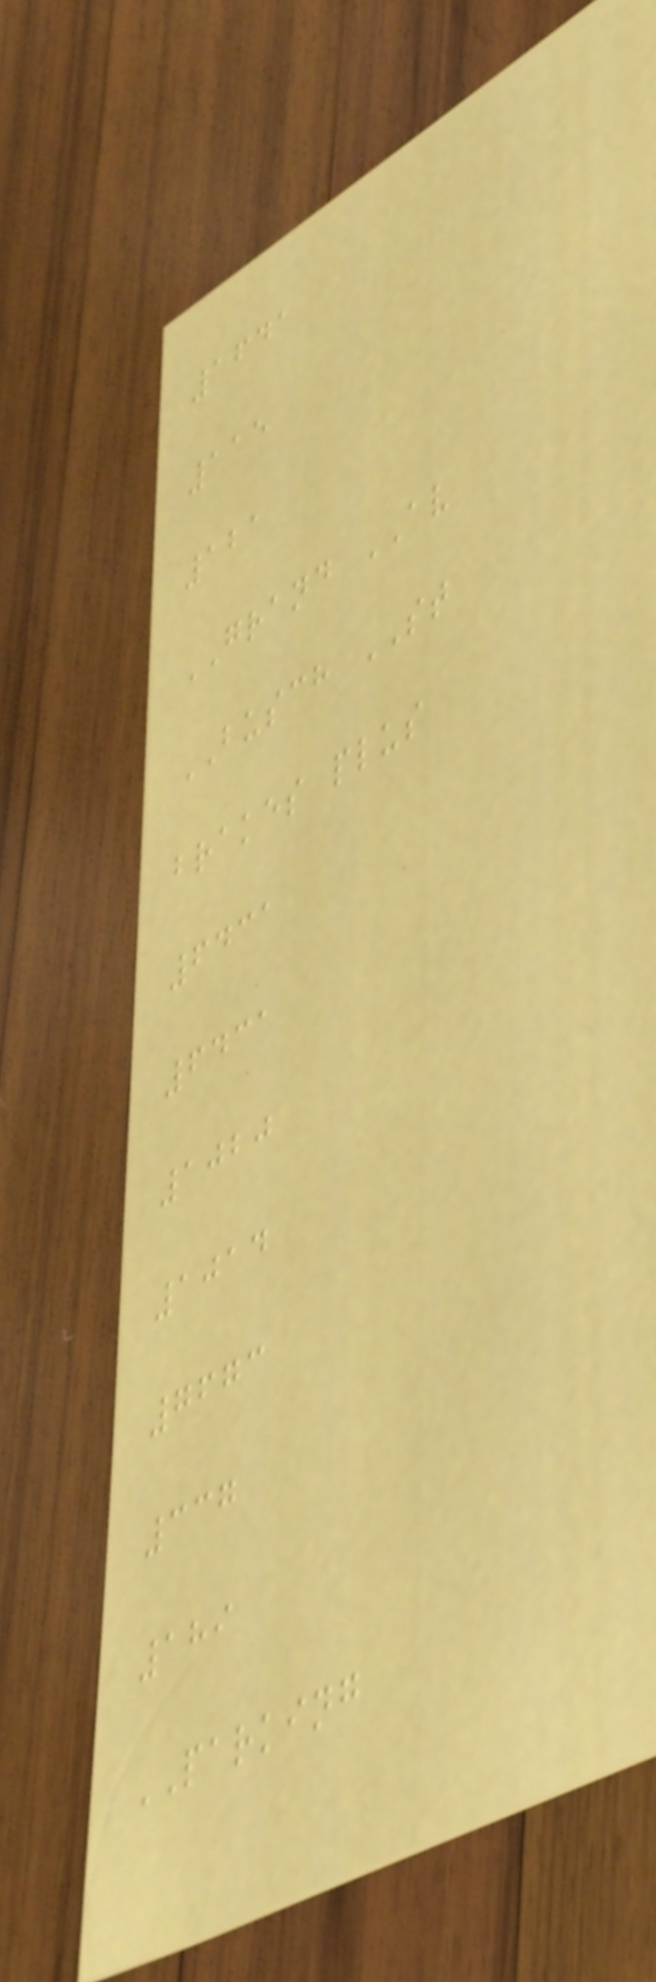1641
115
121
GRAND AV
BUSCH ST
brakes plus
6431
6431
1020
1014
7673
337
189
PARKING
